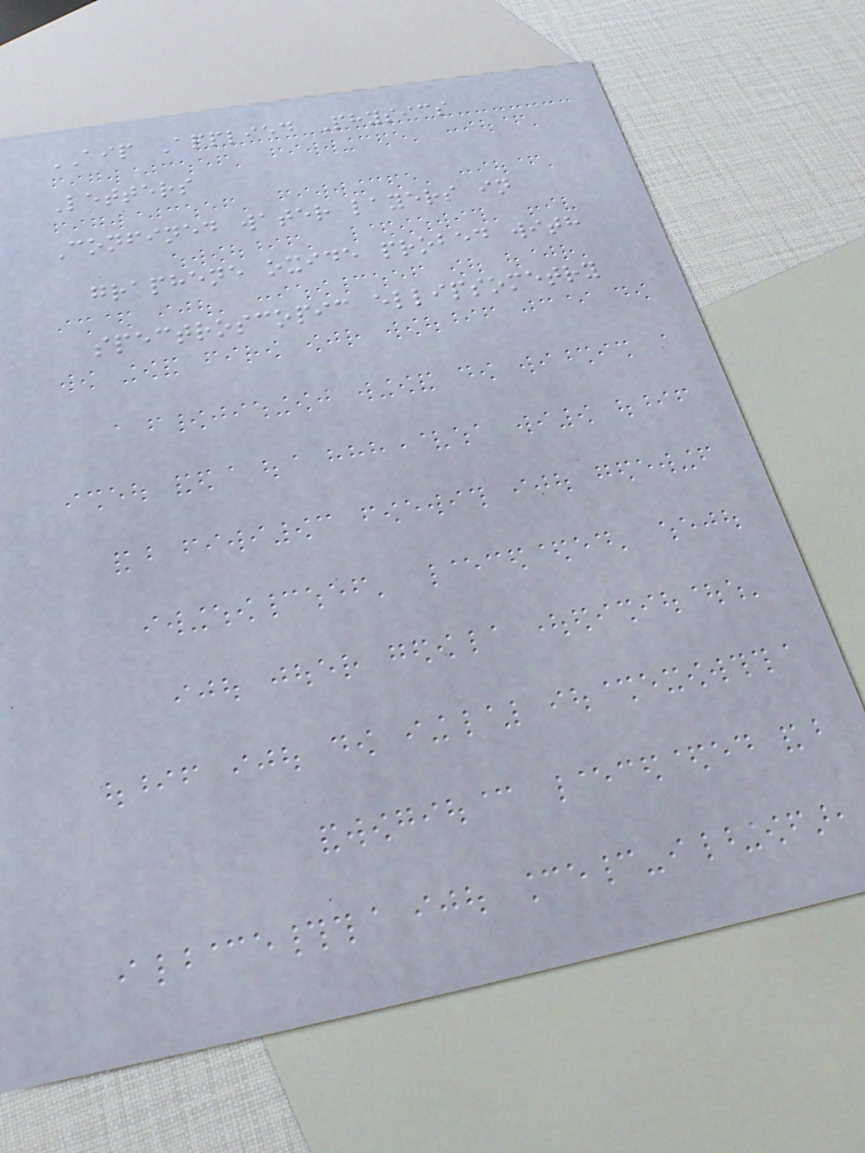AIP Applied Physics
Letters
Confined water layers in
graphene oxide probed with
spectroscopic ellipsometry
